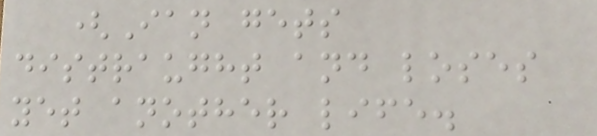(Ian gets
distraught and loses
yet another life.
